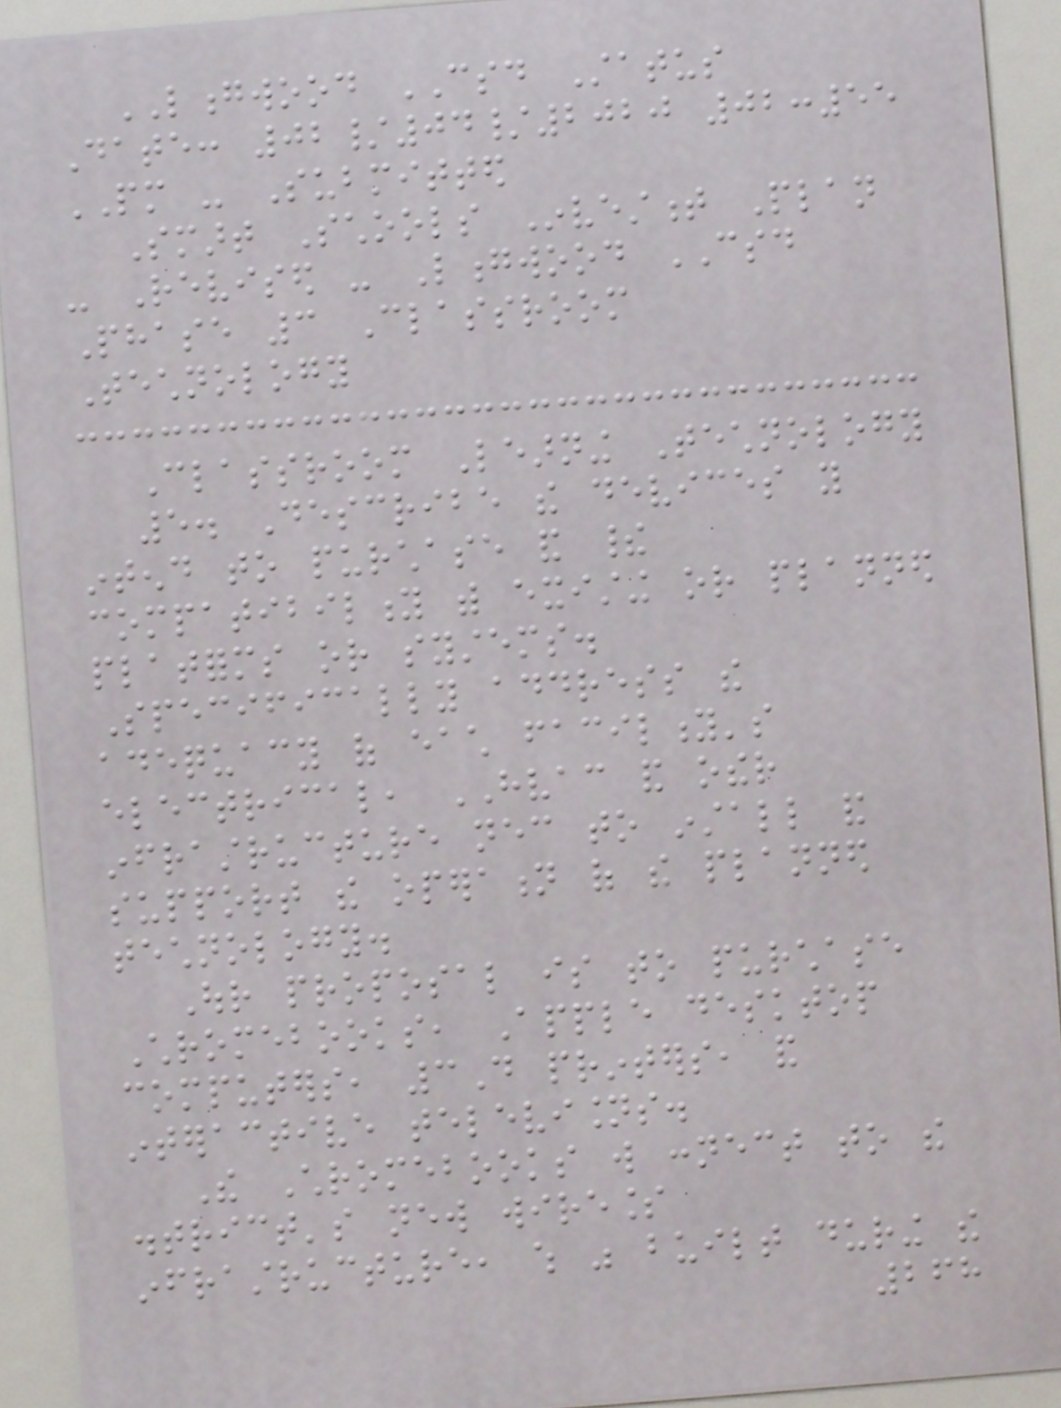LONGWOOD CSD Status
Date: 02/04/2020 02:55
PM - Submitted
Smart Schools Investment Plan
- Revised - Longwood CSD
Phase 3 Classroom
Technology
Classroom Learning Technology
5. Describe the devices you
intend to purchase and their
compatibility with existing or planned
platforms or systems.
Specifically address the
adequacy of each facility's
electrical, HVAC and other
infrastructure necessary to install and
support the operation of the planned
technology.
Our proposal is to purchase
Chromebooks, Apple desktop
computers, 3D printers, and
interactive televisions.
The Chromebooks will connect to the
district's new wireless
infrastructure, which was built during the
268
